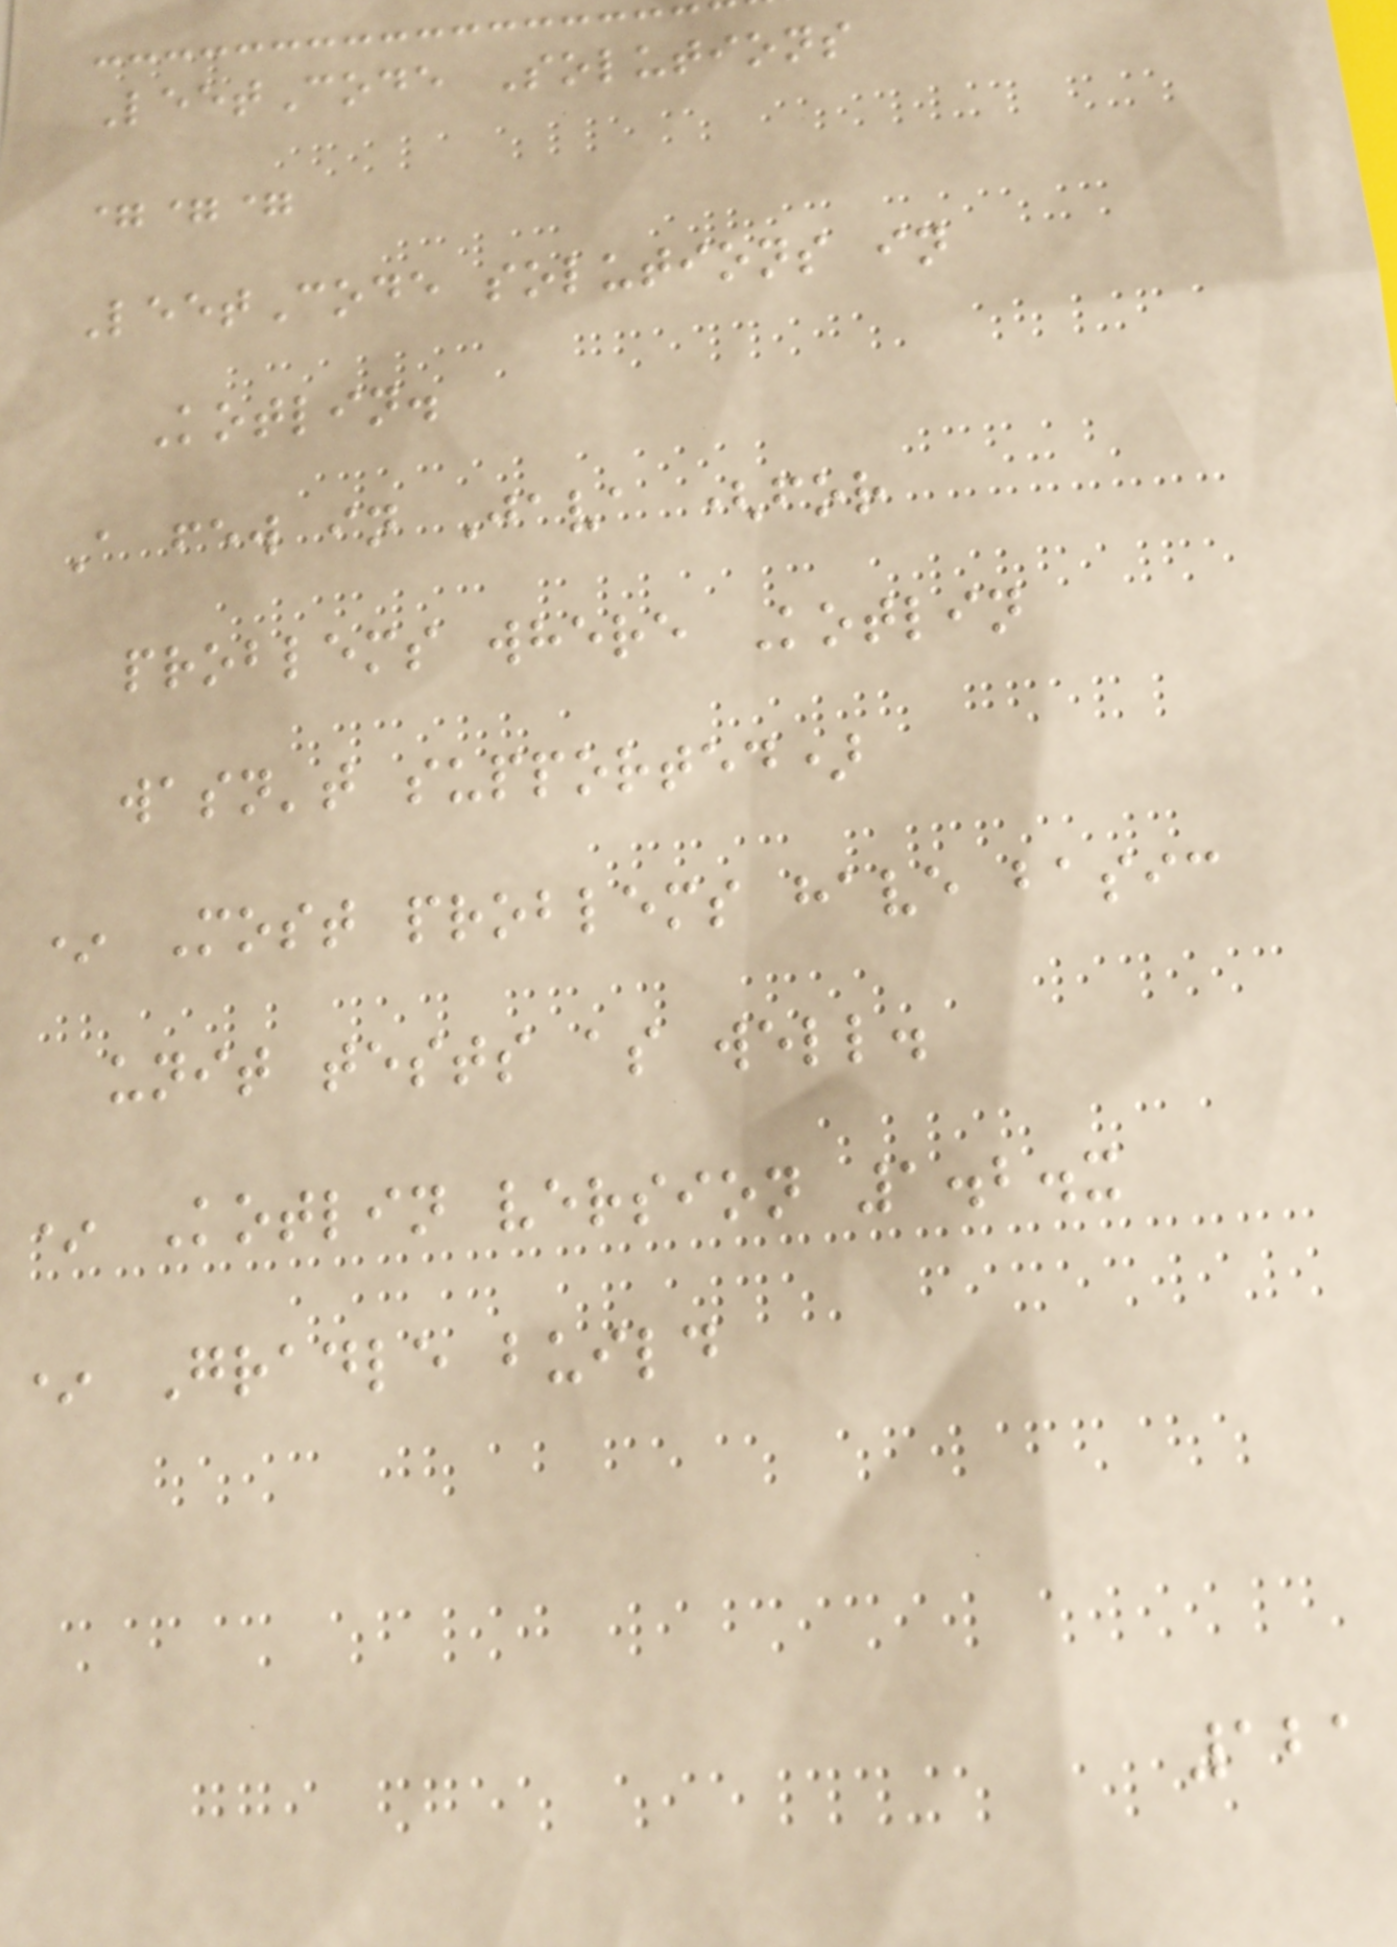LeetCode Solutions
===
LeetCode solutions in
Kotlin.
A few in Java (for
problems where Kotlin
wasn't supported)
* Most problems have basic
unit tests as well.
* Kotlin version 1.2.x
* Gradle build
121
